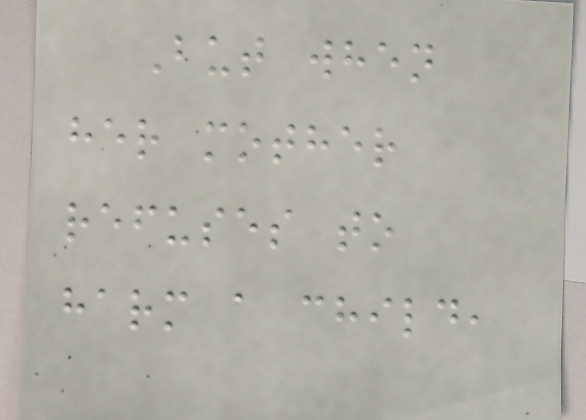But when
her mother
refuses to
harm a child,
